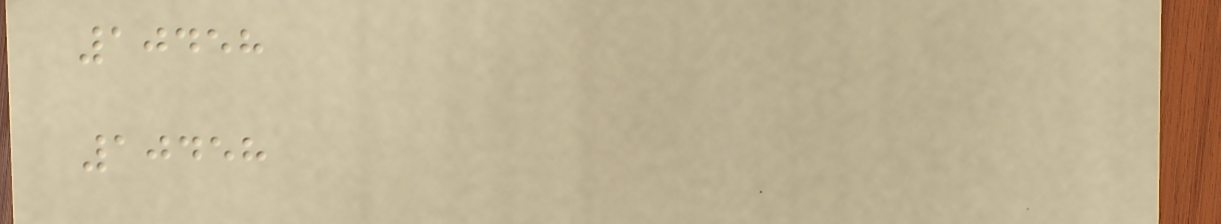10458
10458
